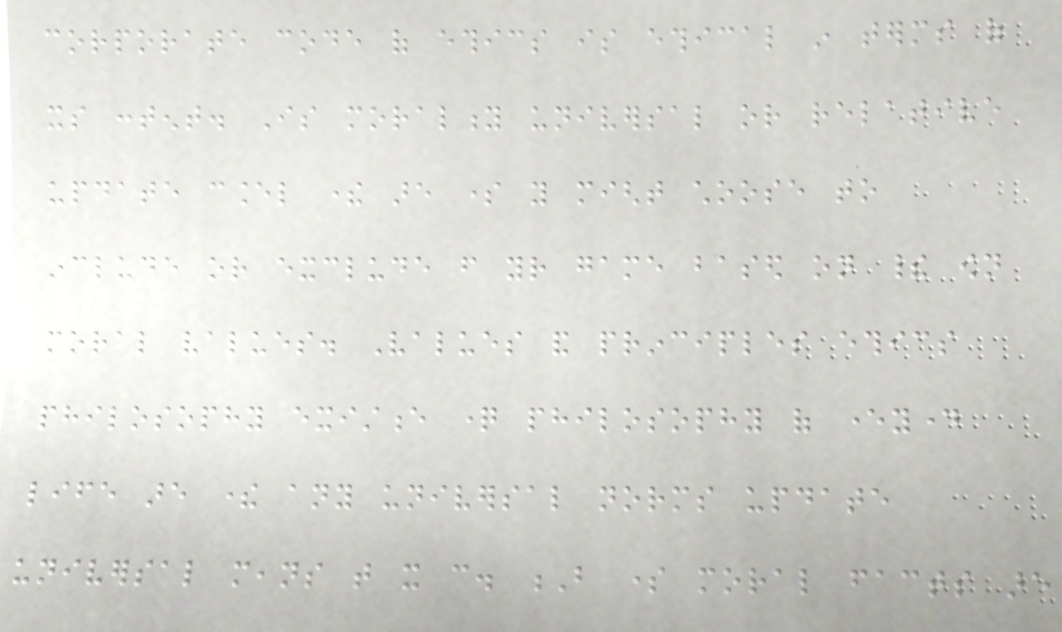corporate code of ethics is ethical in terms of
its content. Is morality universal or relative
update cancel there are some you might choose to
include or exclude from your game based on their own
moral values. Values and principles ethics
philosophy existence question philosophy of everyday
life are there any universal norms update
universal means that it can. B some moral facts are
